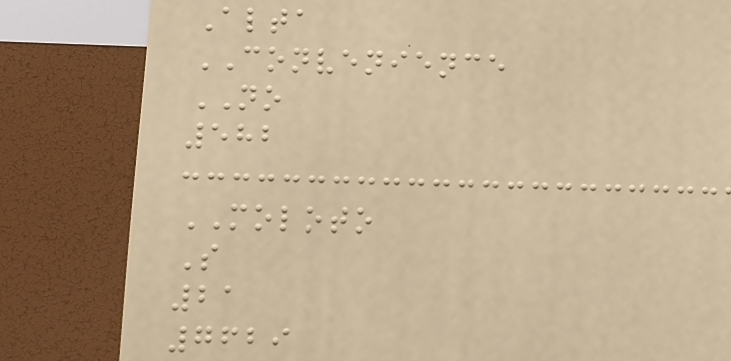Alta
CONVENIENCE
NO
582
MOLOTO
S
21
7629
